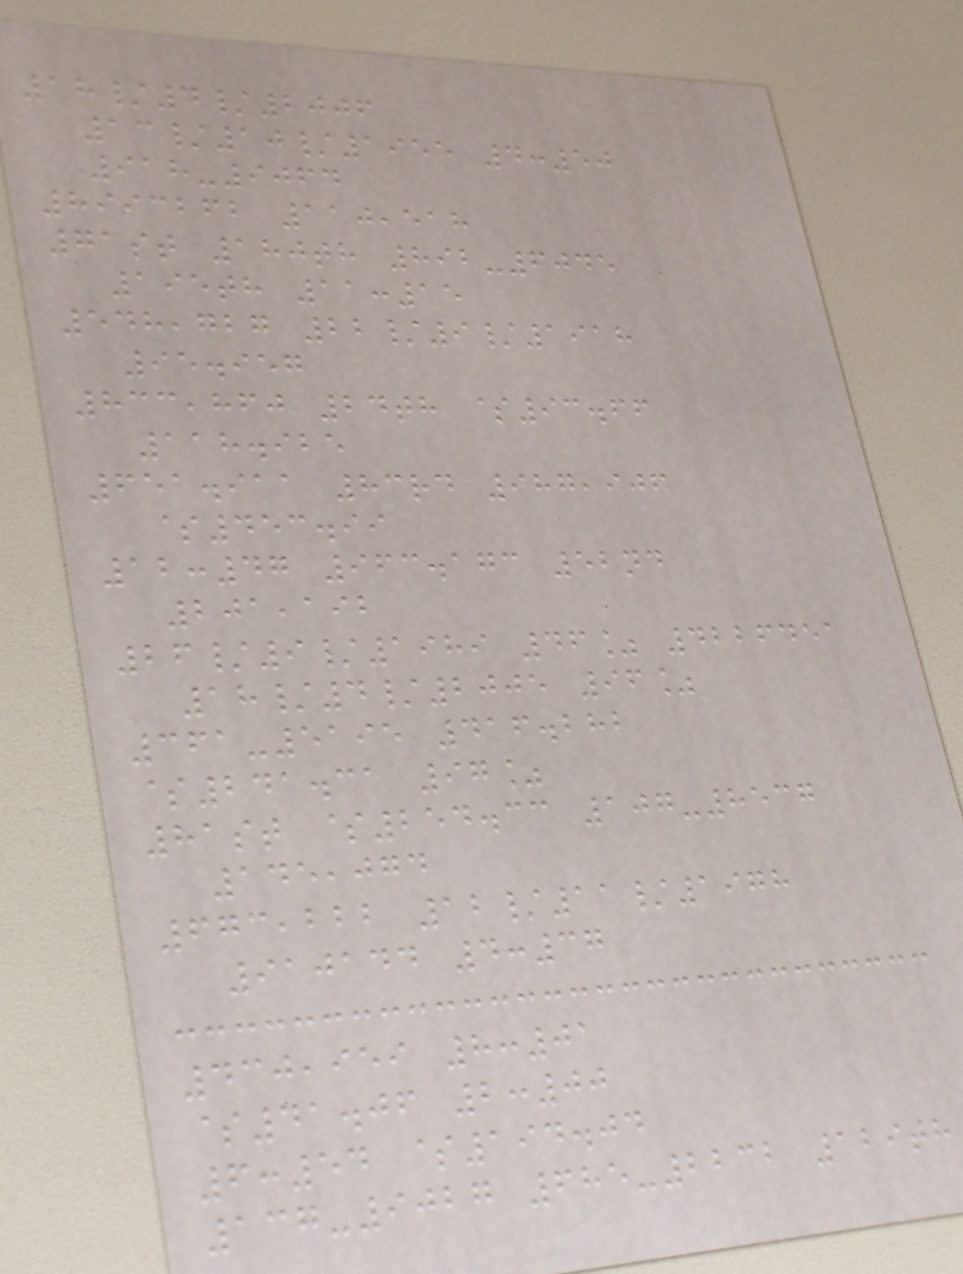18/4/2006
13/10/1955 4:50
918-9064
8993262 110,518
71st 180th 892-6045
195th 11:15
548,727 22/9/1918
95.957
833,860 24th $93.66
118.925
651.911 83rd 987,906
$453.99
12:47 963.173 52nd
201,192
26/9/1989 46% 4226451
18/4/2005 96%
361-5195 416.282
$241.31 97%
81st $254.33 107-8537
145,074
673,222 12/11/1978
910144 4:37
430,959 8:01
$41.06 2:00
6:54 $194.04
137-9027 685-2232 129th
